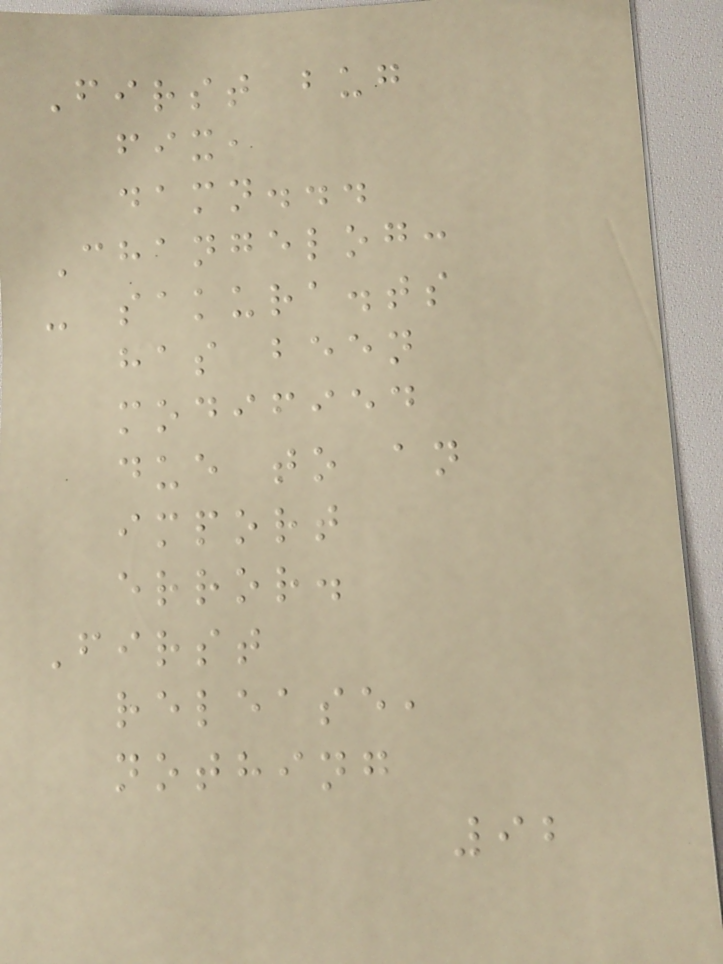First bug
fix,
damn...
Changelog:
- sakura.ts
has been
modified
due to an
import
error.
First
release,
nothing
92
